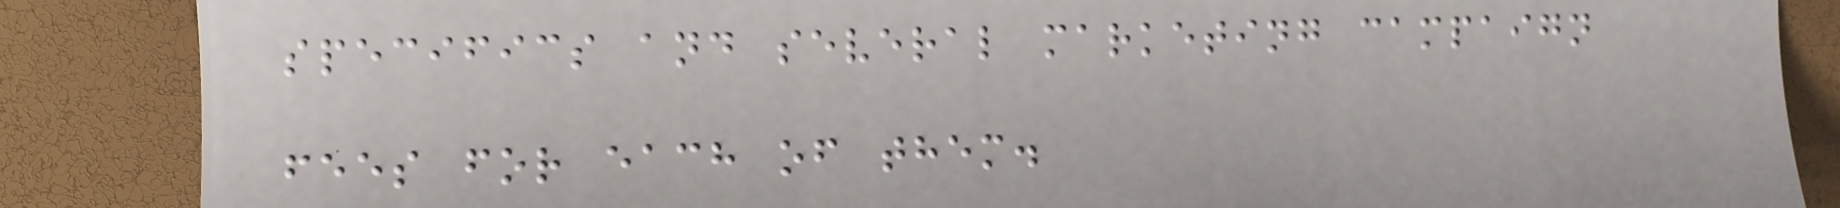specifics and several marketing campaign
fees for each of them.
